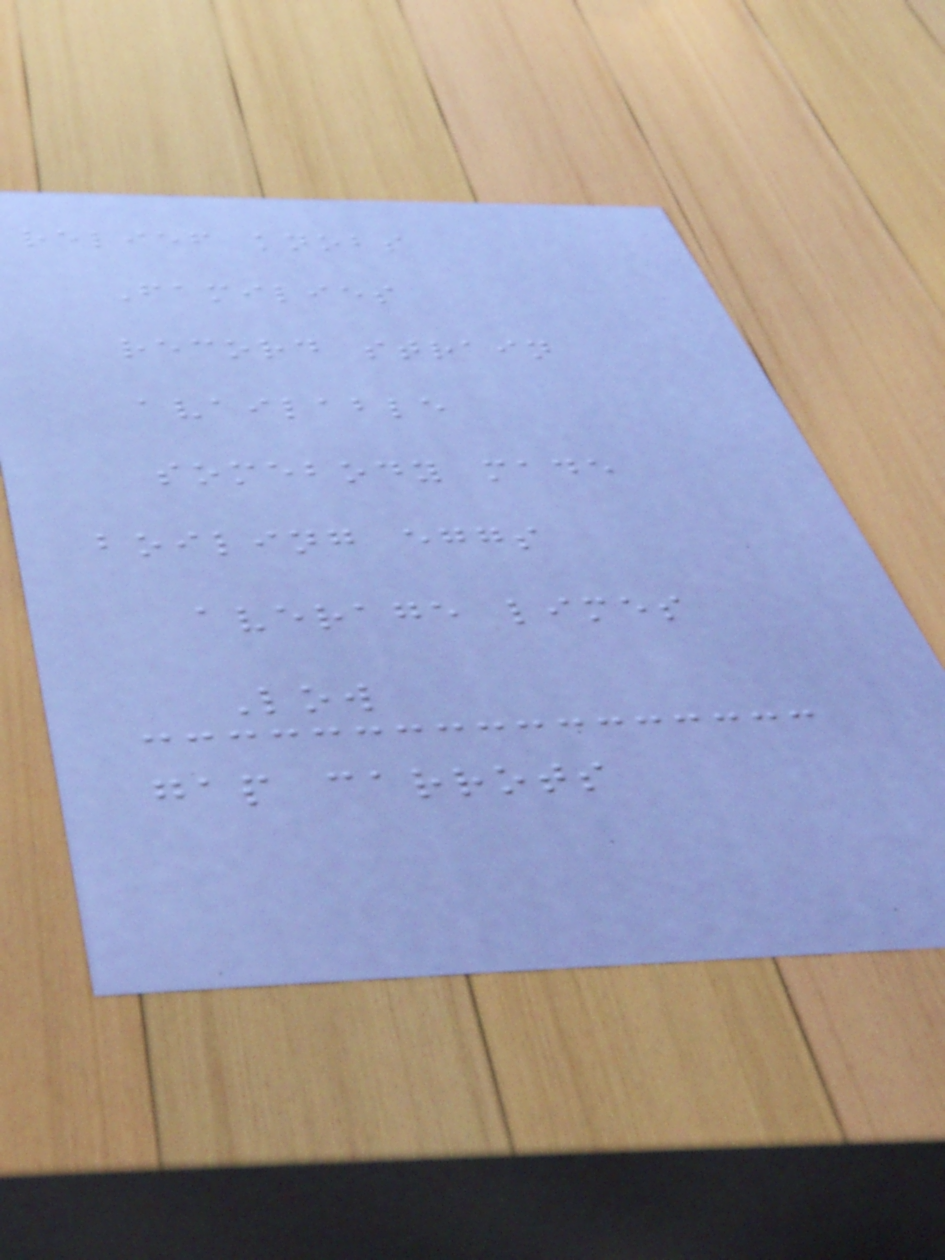relief knobs
Families
record strain
available
somebody made
boiling eggs
average limes
Low
gap carrots
